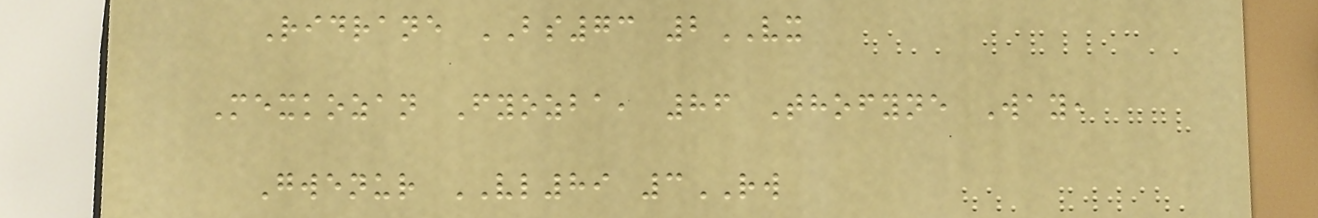Ridrane BS73 2VX
Mexkozan Fyozba, 86 Thofyne Way,
Gwenur VL89 3RW
